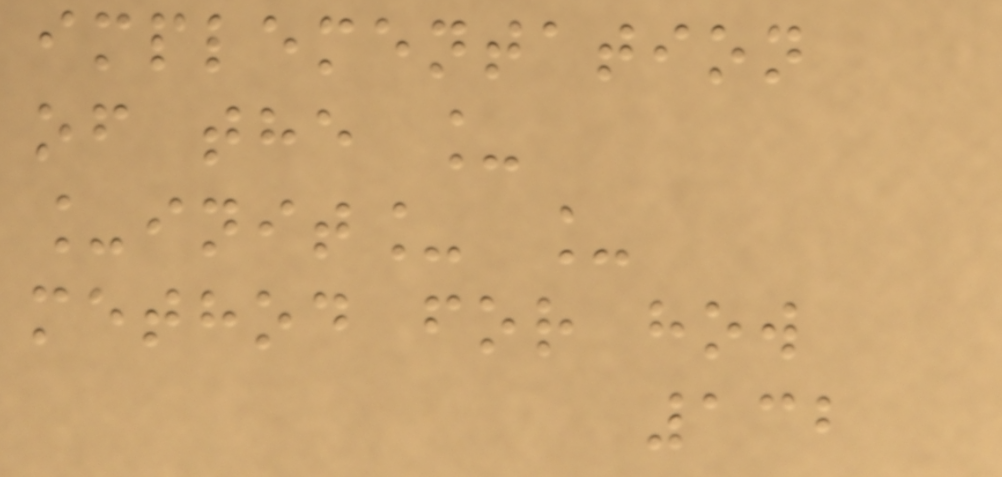implementation
of the _
_init_ _
method for how
132
